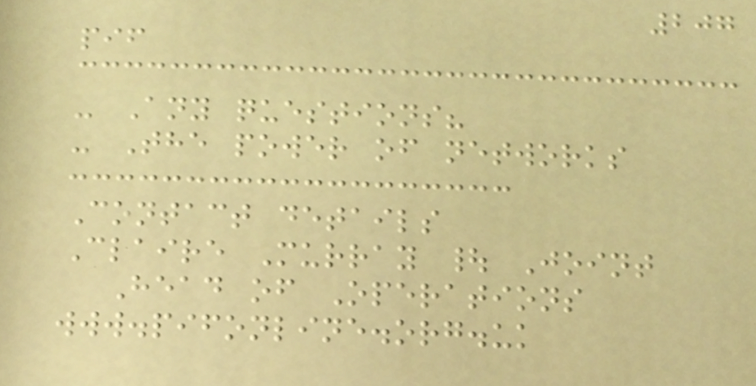207
pif
- Any questions?
- The power of networks
Contact details
Claire Murray | Joint
Head of Operations
www.pifonline.org.uk
